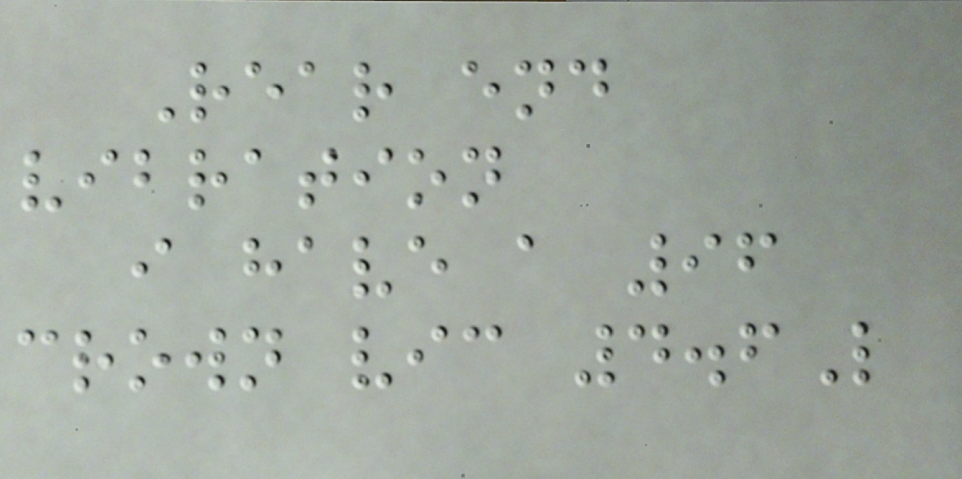Rear end
vibration
i have a 96
crown vic 4.6L
